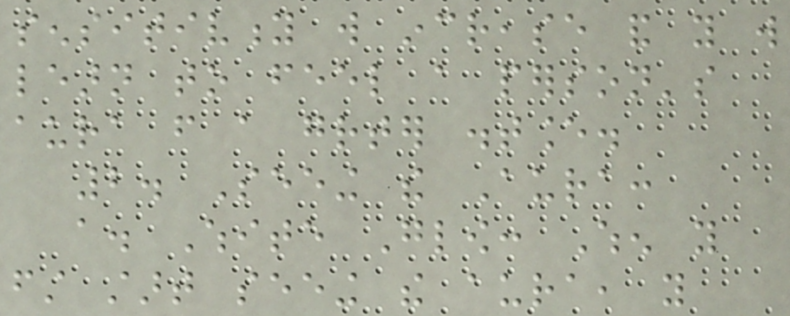sensitivity will increase and you will
learn to feel a person's
aura from a greater distance.
2. Seeing the Aura:
a. White Glow: When you
first start seeing the aura, you
